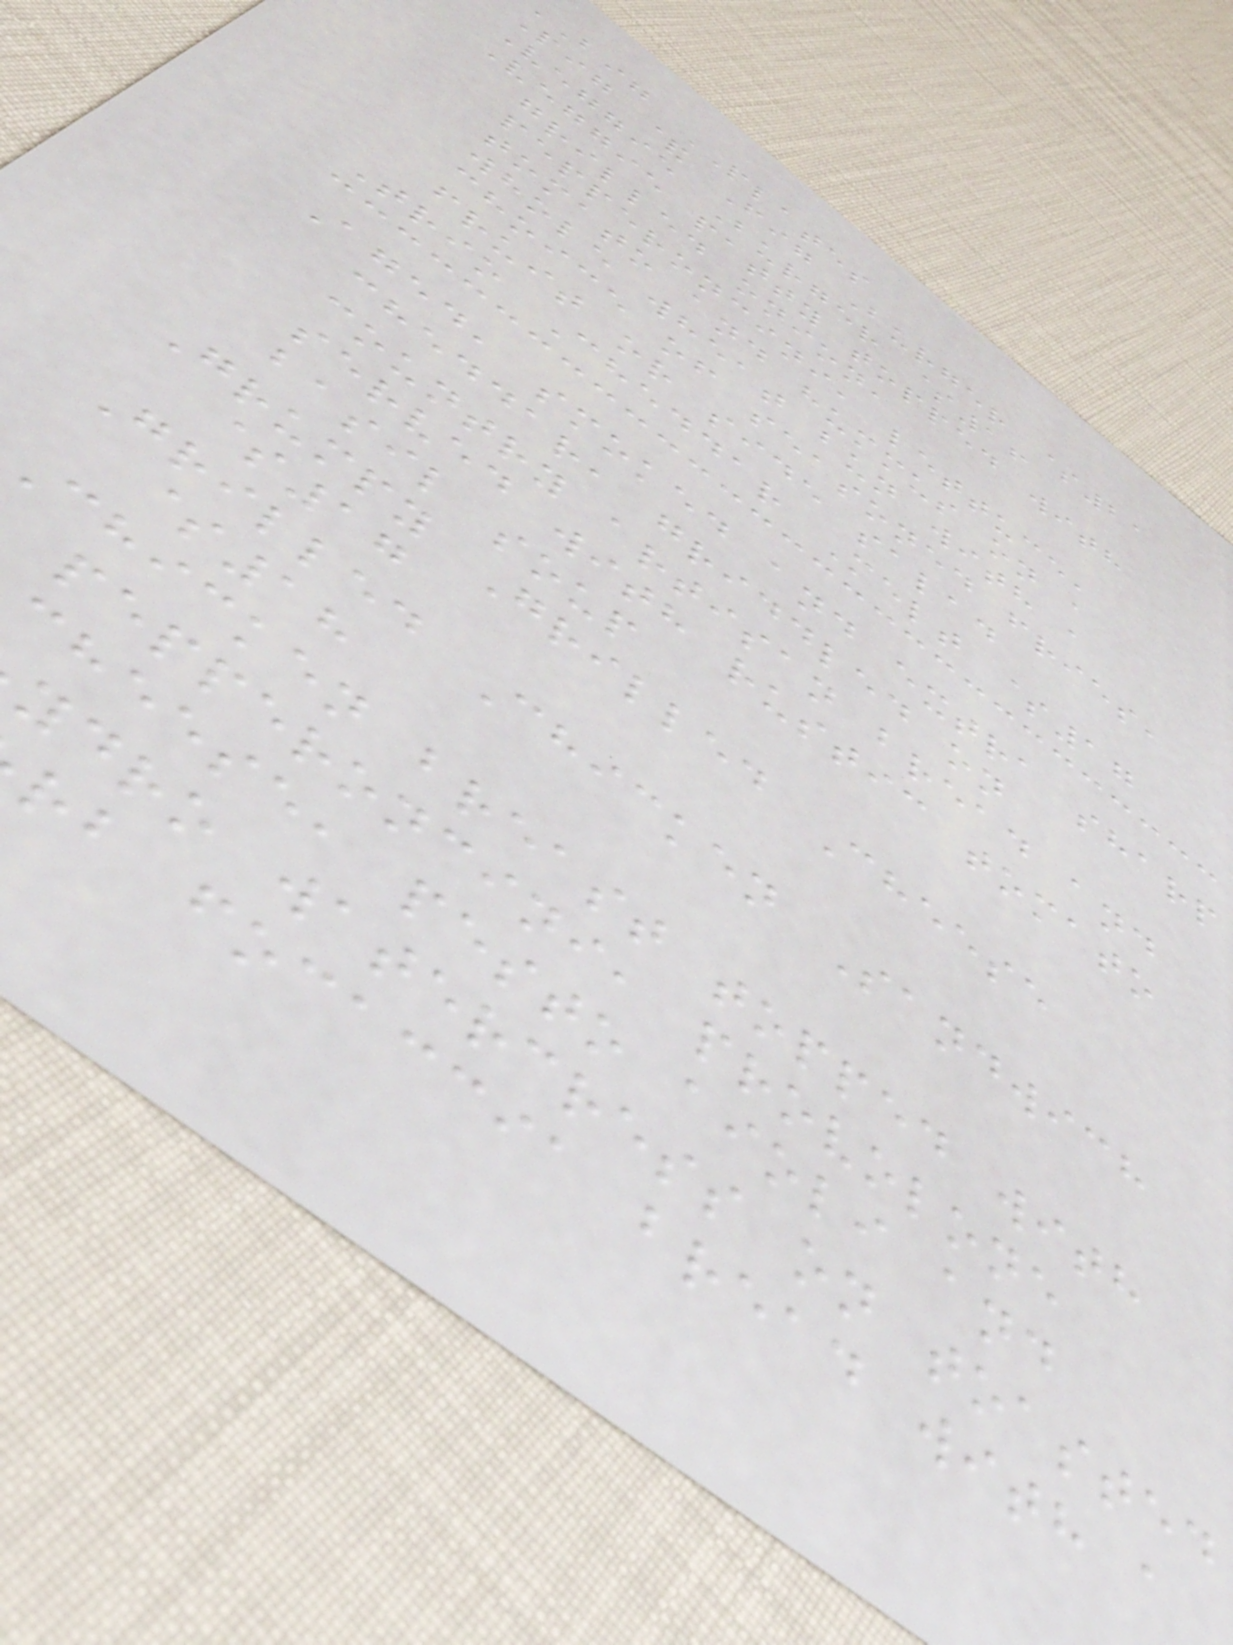big PLATES
Pig & Fig Burger $21
Veggie Burger $16
Veggie patty topped with
grilled onion,
pepperoncini, lettuce,
tomato and hummus on a
whole wheat bun with a
choice of seasoned fries,
fruit or side salad
Trio Cheddar Melt $17
Aged, smoked and extra sharp
cheddar, griddled on
country artisan bread and
served with rustic tomato
basil soup
Grumpy Grilled Cheese
$17
Grilled Chicken Sandwich
$18
chicken breast topped with
pepperoncini, provolone
cheese, pesto aioli and
ydro watercress on toasted
rb focaccia bread with a
